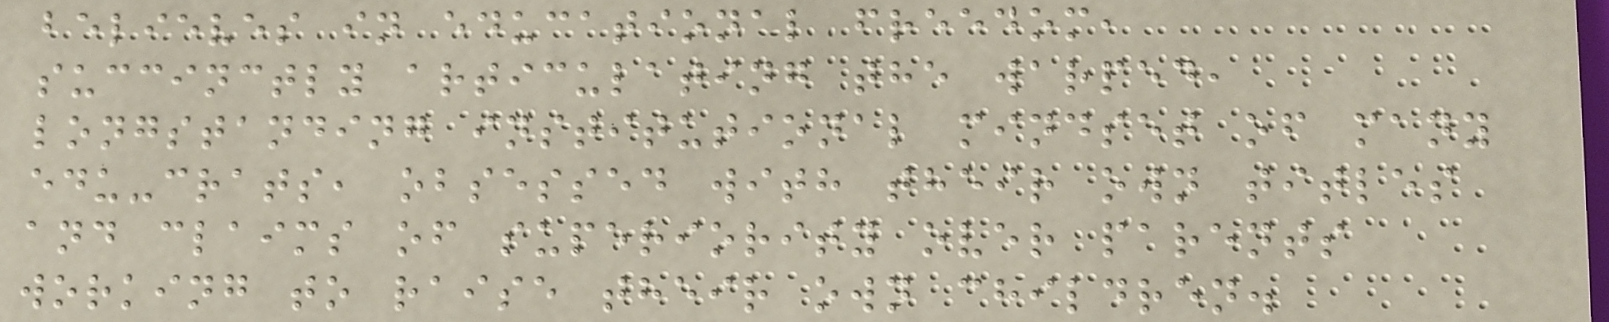believes in educational freedom,
succinctly articulating the warped,
longstanding institutional mindset of many
edu-crats, obsessed with their own titles
and claims of superiority over parents
working to raise their own children.
